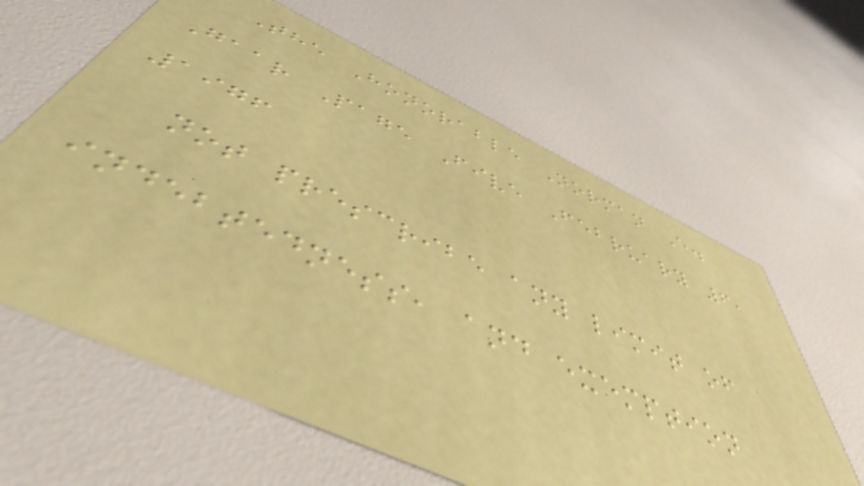The Honorable Norman E.
Gaar Page Five February 6,
1976
not prescribe any limit of
indebtedness, and exemption
